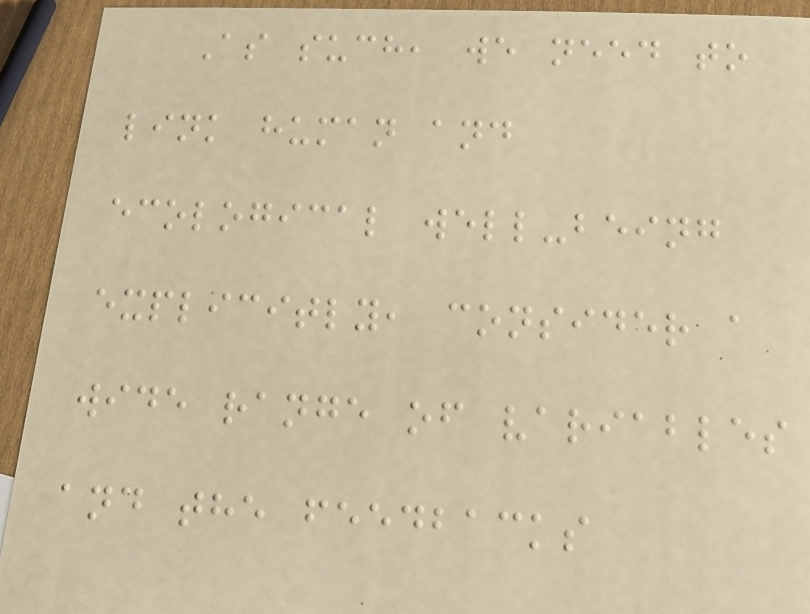As such, we need to
link human and
ecological well-being
explicitly, consider a
wide range of variables
and the feedbacks
